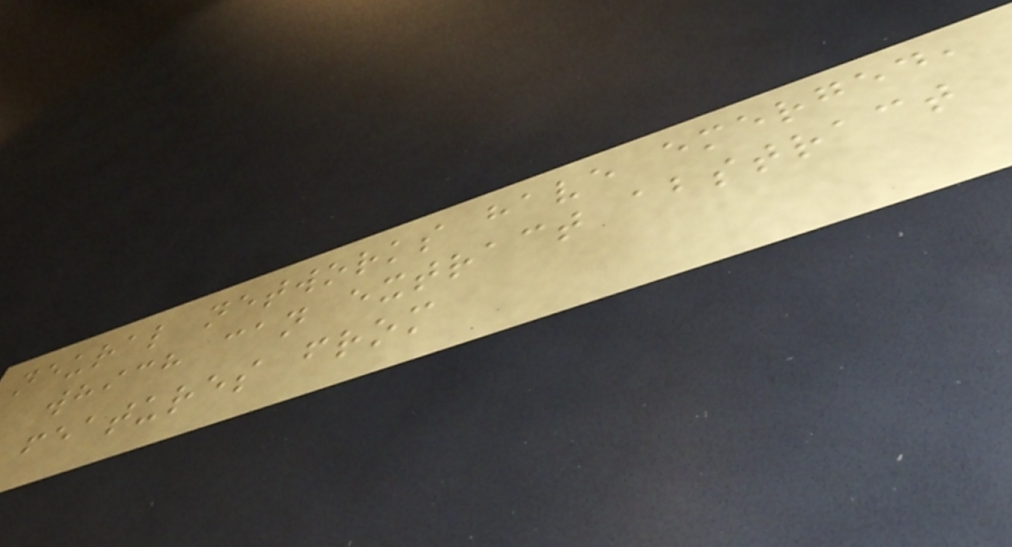neural networks have emerged,
which can extract abstract
features from
